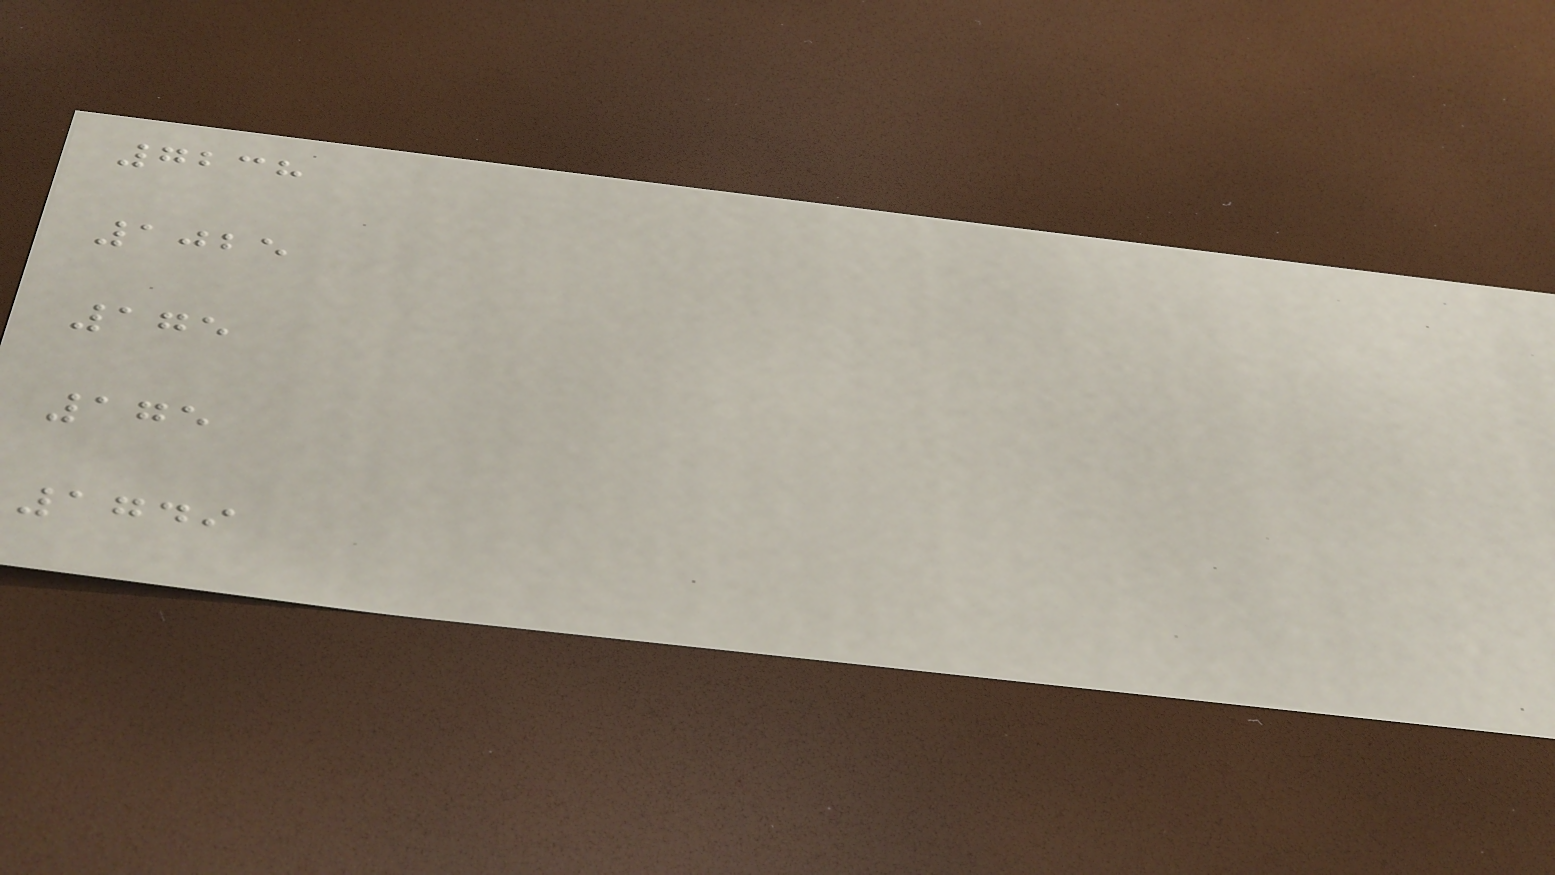7238
1025
175
175
1749
